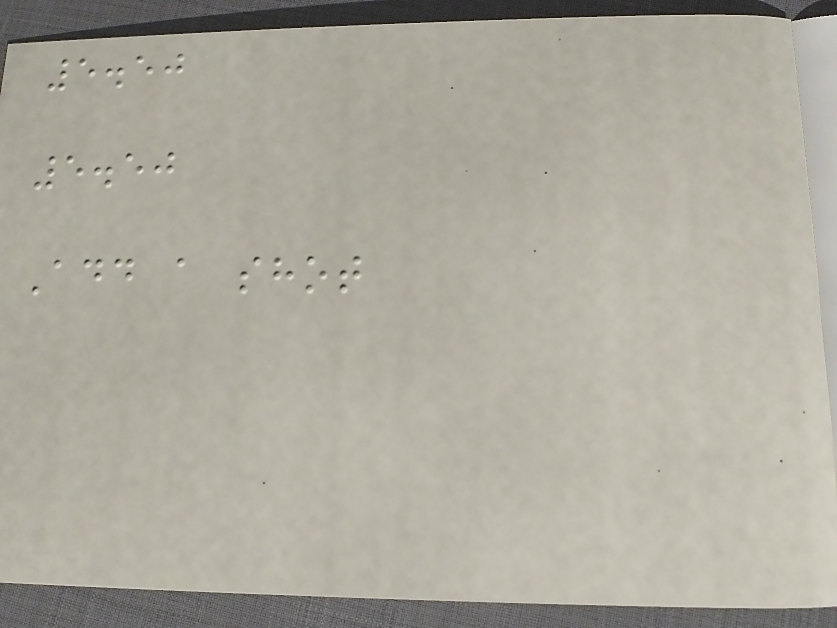5.50
5.50
Add a shot
